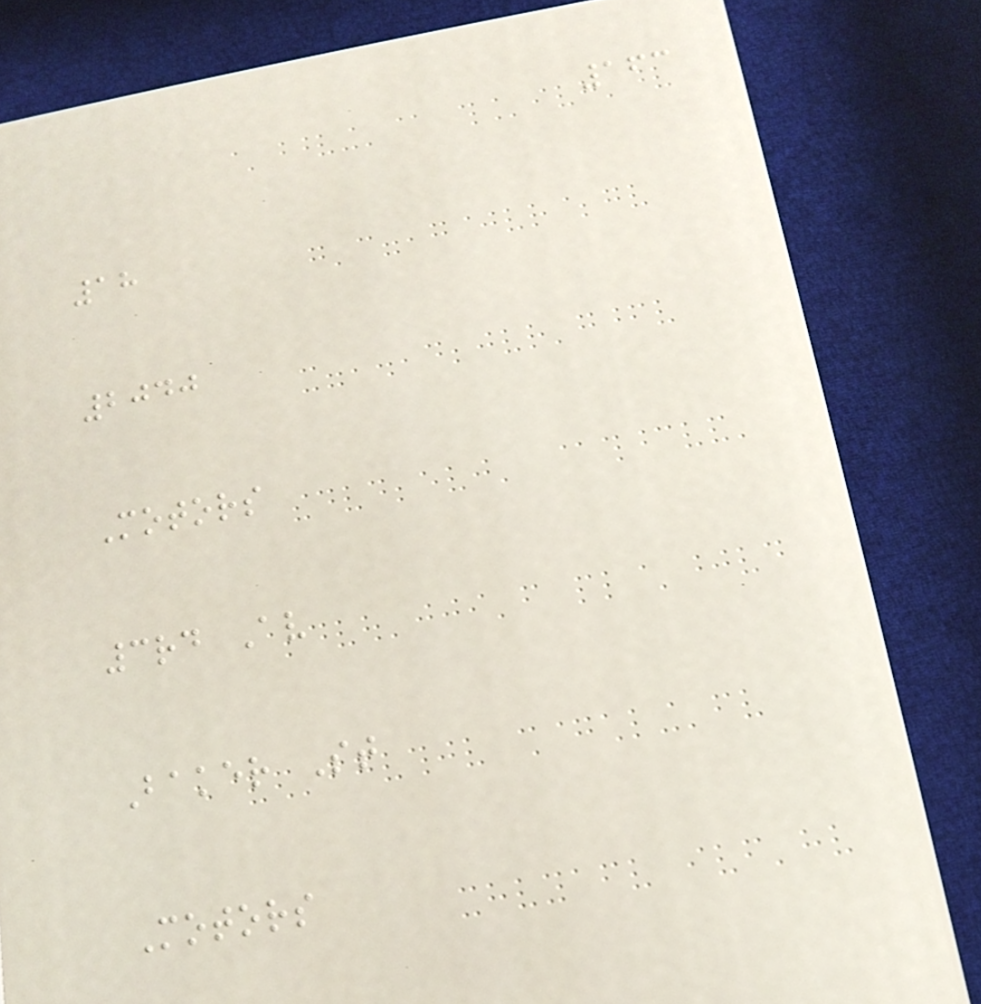163
18
2040
Motors
3rd Av
Baker St
Motors
